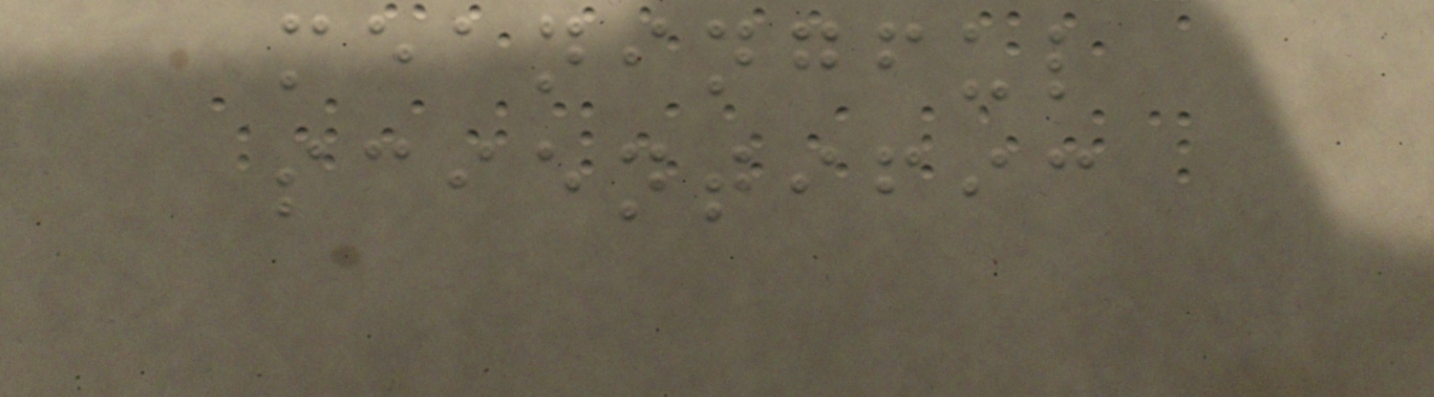meaningful
scientific
